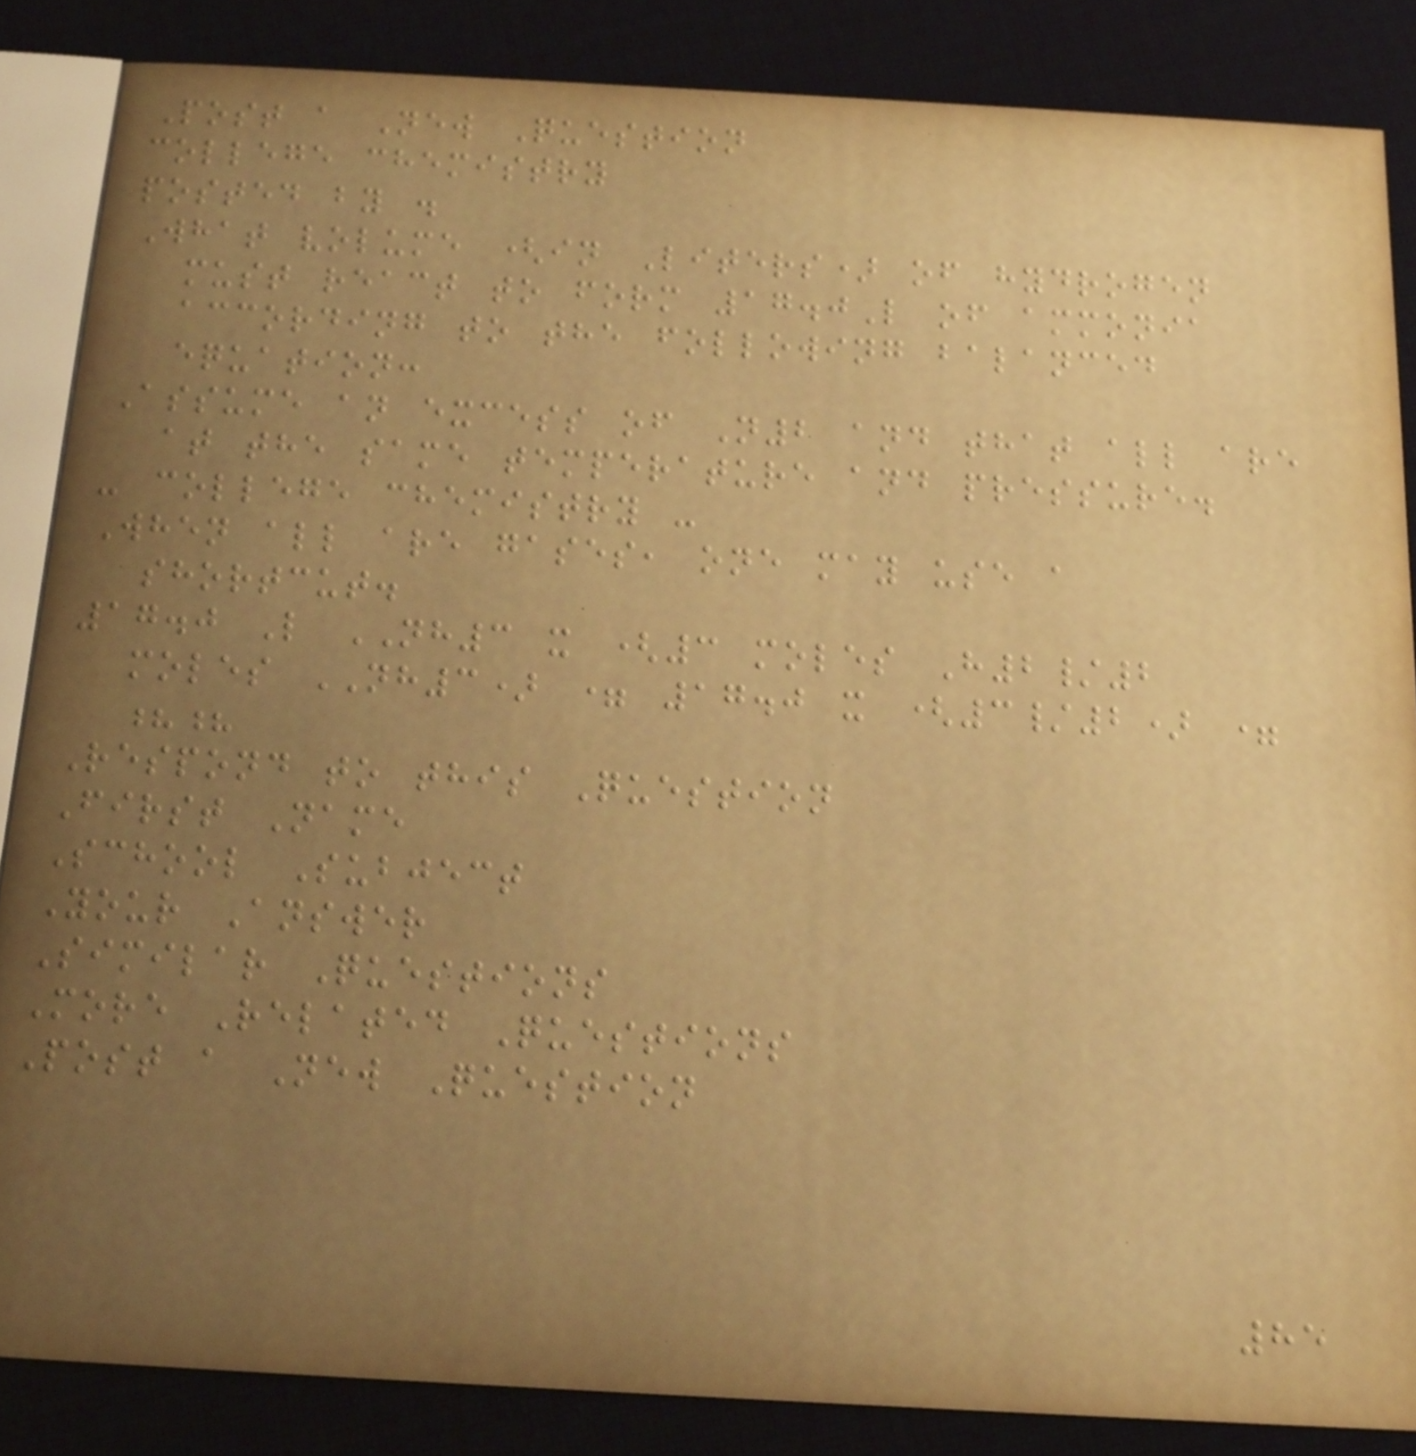Post a New Question
college chemistry
posted by .
What volume (in Liters) of hydrogen
must react to form 17.0L of ammonia
according to the following balanced
equation:
Assume an excess of N2 and that all are
at the same temperature and pressure.
- college chemistry -
When all are gases, one may use a
shortcut.
17.0 L NH3 x (3 moles H2/2
moles NH3) = 17.0 x (3/2) =
??
Respond to this Question
First Name
School Subject
Your Answer
Similar Questions
More Related Questions
Post a New Question
85
